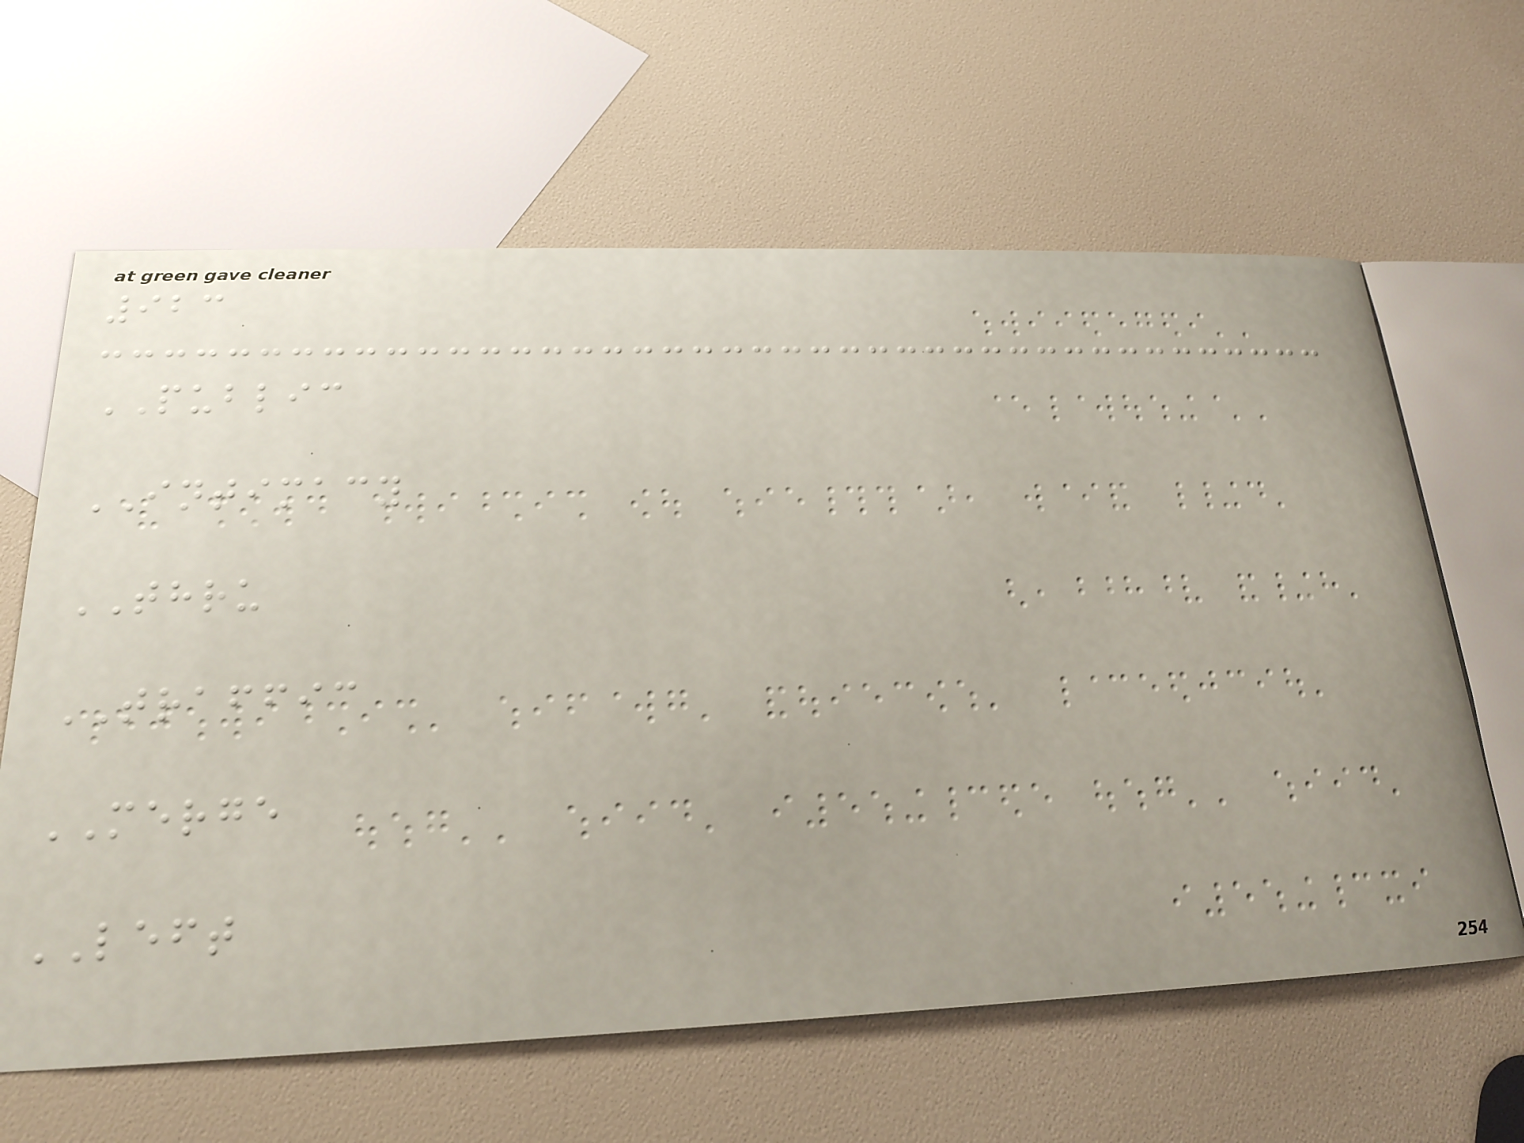923
PUBLIC
INTIMACY
THRU
TRAFFIC
MERGE
LEFT
